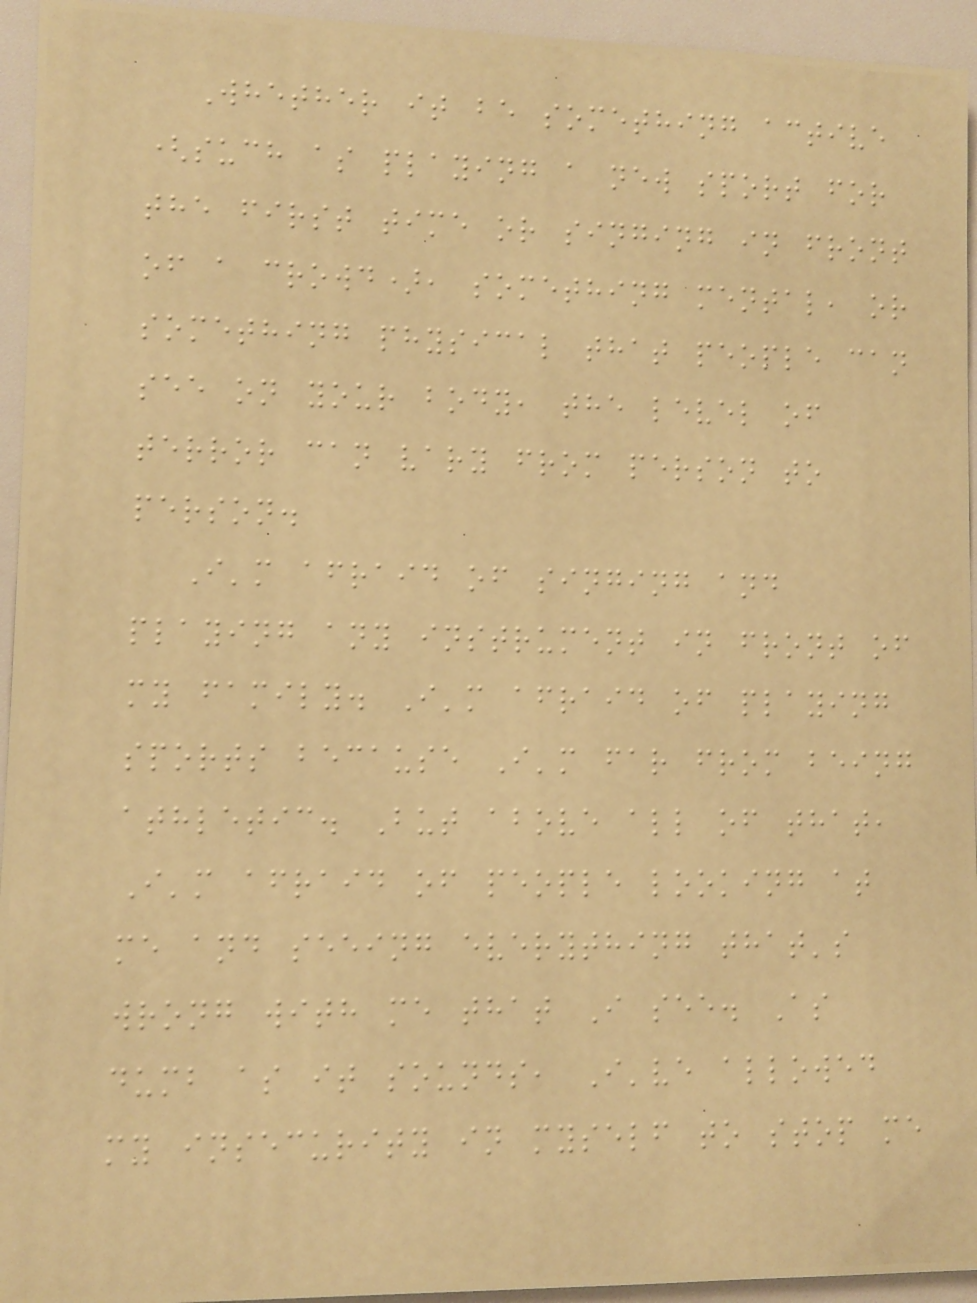Whether it be something active
(such as playing a new sport for
the first time or singing in front
of a crowd), something mental, or
something physical that people can
see on your body, the level of
terror can vary from person to
person.
I'm afraid of singing and
playing any instrument in front of
my family. I'm afraid of playing
sports because I'm far from being
athletic. But above all of that,
I'm afraid of people looking at
me and seeing everything that's
wrong with me that I see. As
dumb as it sounds, I've allowed
my insecurity in myself to stop me
